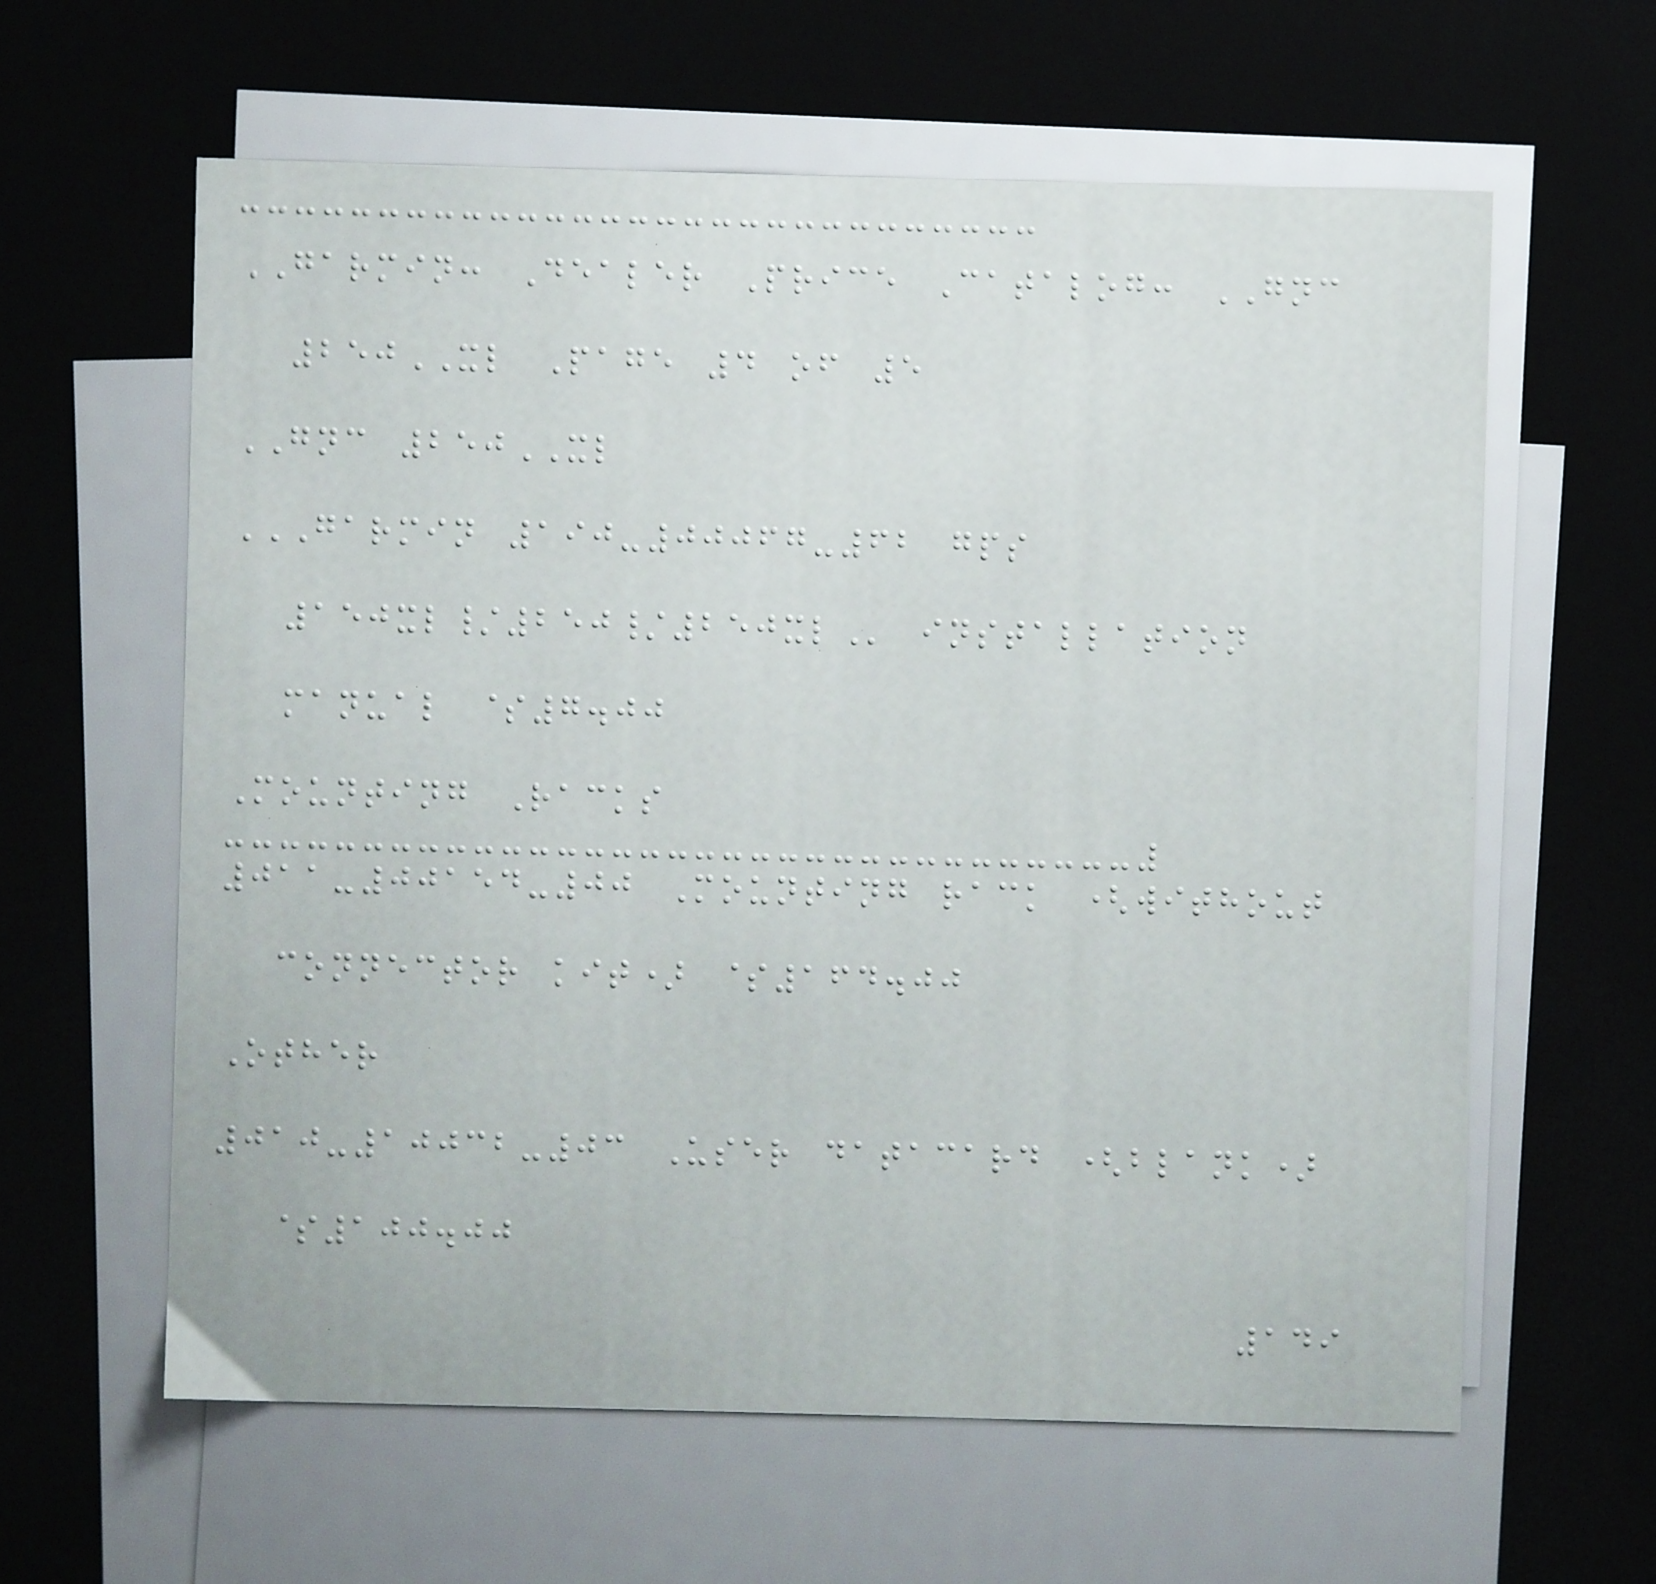GARMIN: Dealer Price Catalog: GNC
250XL Page 4 of 5
GNC 250XL
GARMIN 190-00067-62 GPS
150XL/250/250XL installation
manual $7.00
Mounting Racks
011-00154-00 Mounting rack (without
connector kit) $164.00
Other
010-10032-03 User datacard (blank)
$100.00
149
